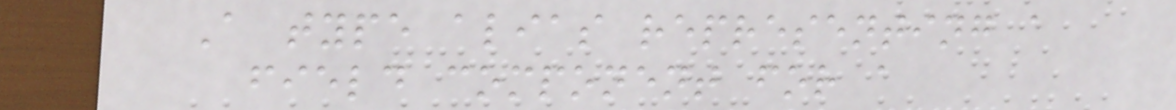A type alias representing a
field component for a
